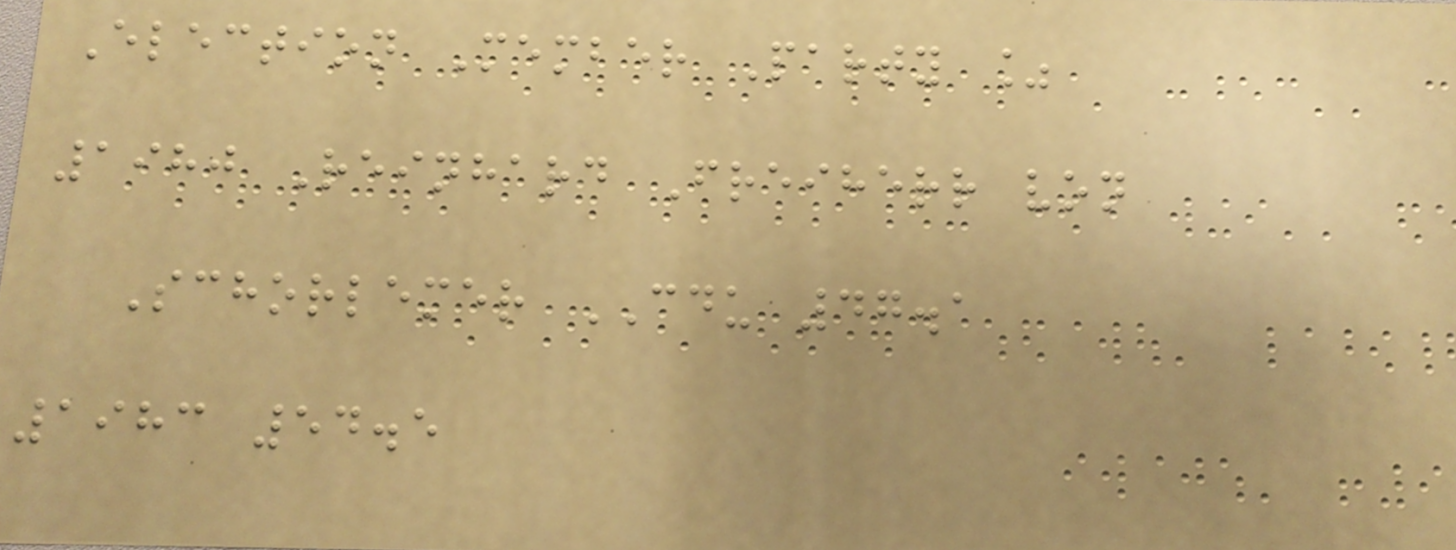Election Member Party %
1980 Reinhard Freiherr von
Schorlemer CDU 47.1
1983 54.5
